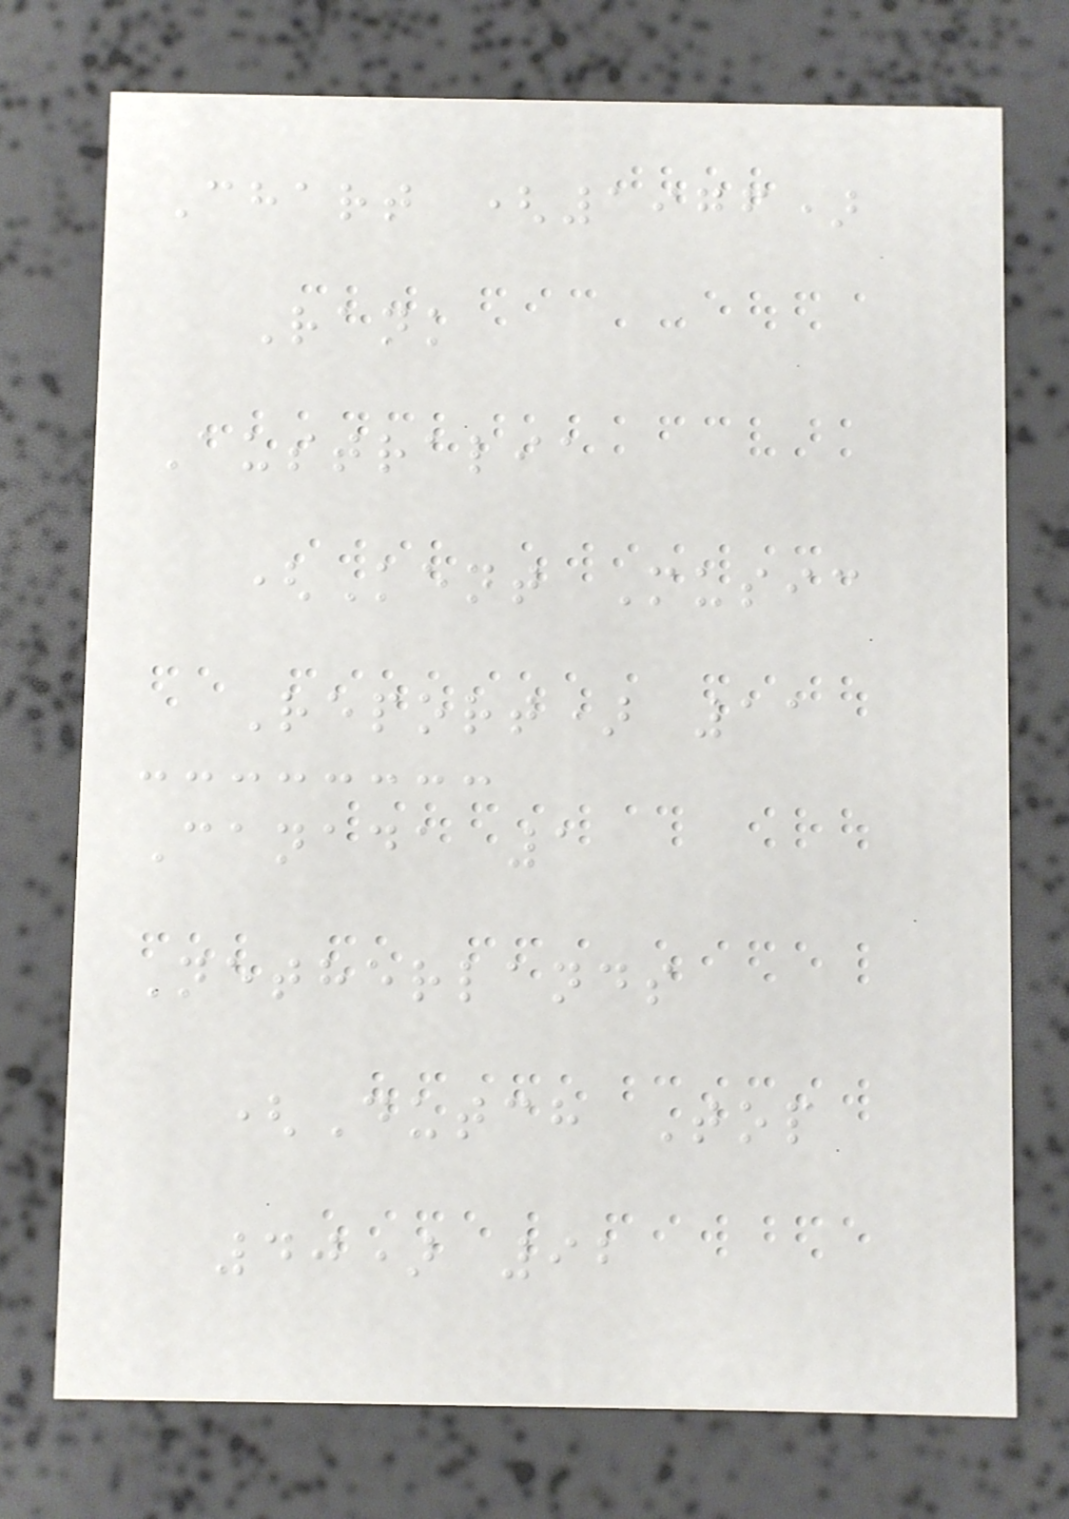Chart (1976)
Rank
Australia
(Kent Music
Report) 11
Canada 1
Netherlands
(Dutch Top
40) 92
